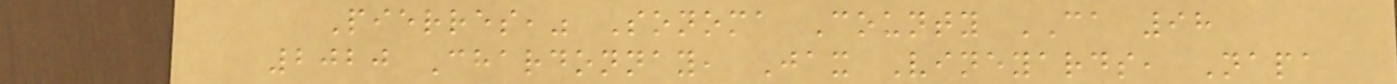Pierres," Sonoma County CA 98
2020 Chardonnay, Jax Vineyards, Napa
